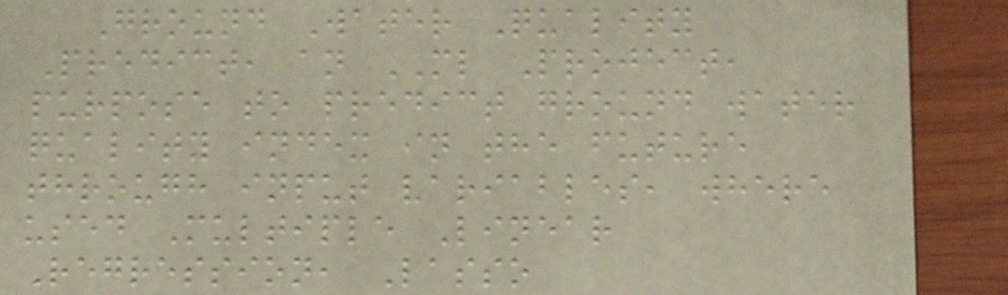Ground Water Quality
Predict, an ML Project,
purpose to predict ground water
quality index in the future
through input variables, where
used Multiple Linear
Regression, Lasso
